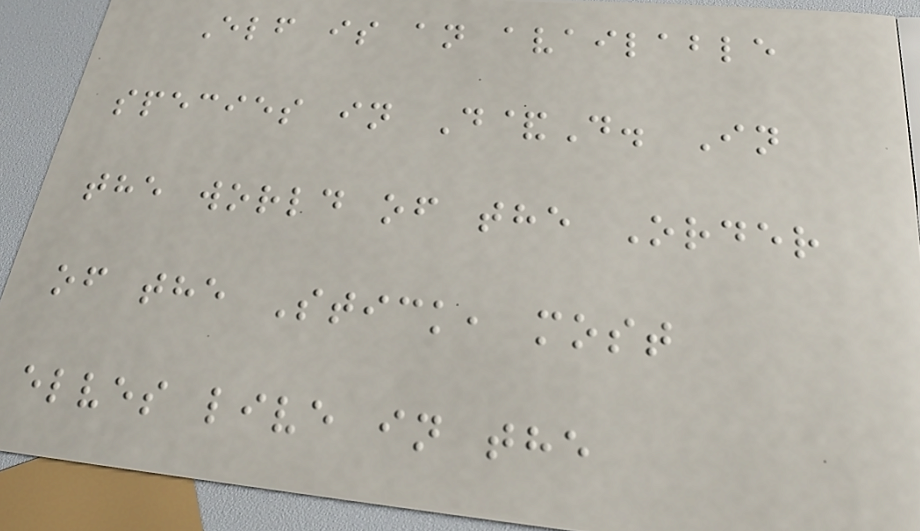Elf is an available
species in D&D. In
the world of the Order
of the Stick, most
elves live in the
